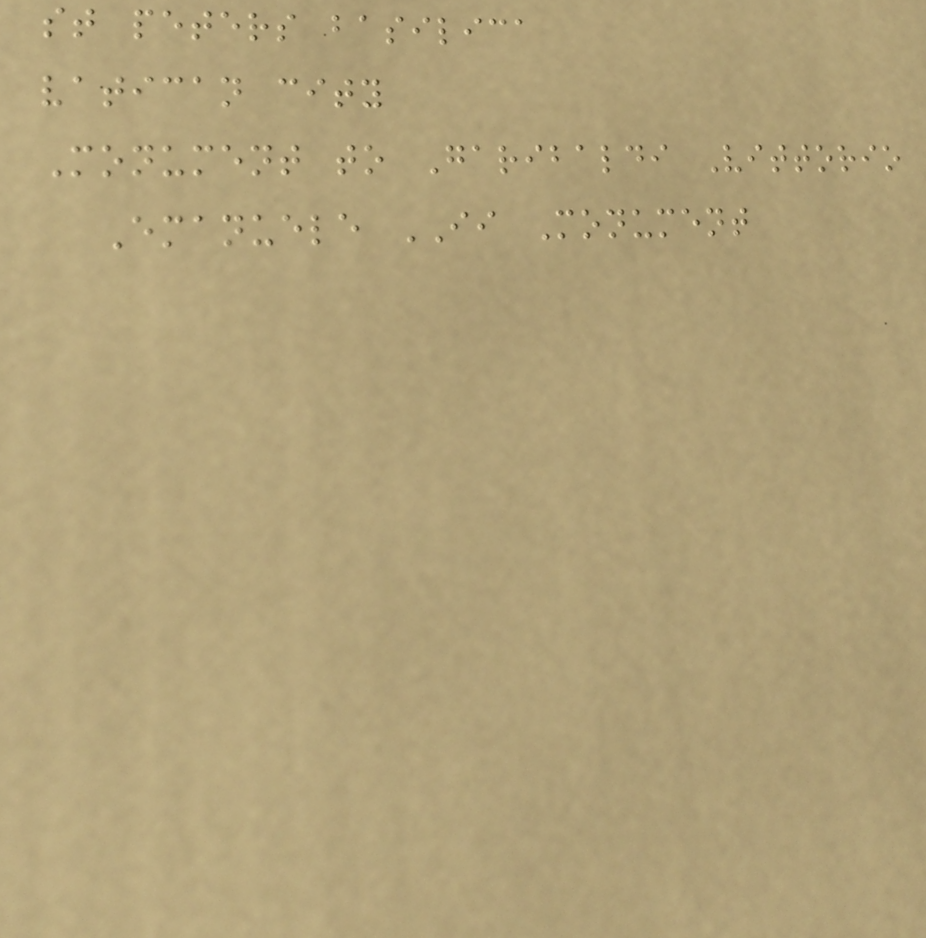st peters basilica
vatican city
Monument to Garibaldi Vittorio
Emanuele II Monument
